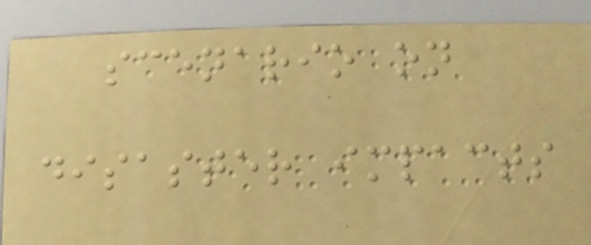scenario on
disaster impacts
